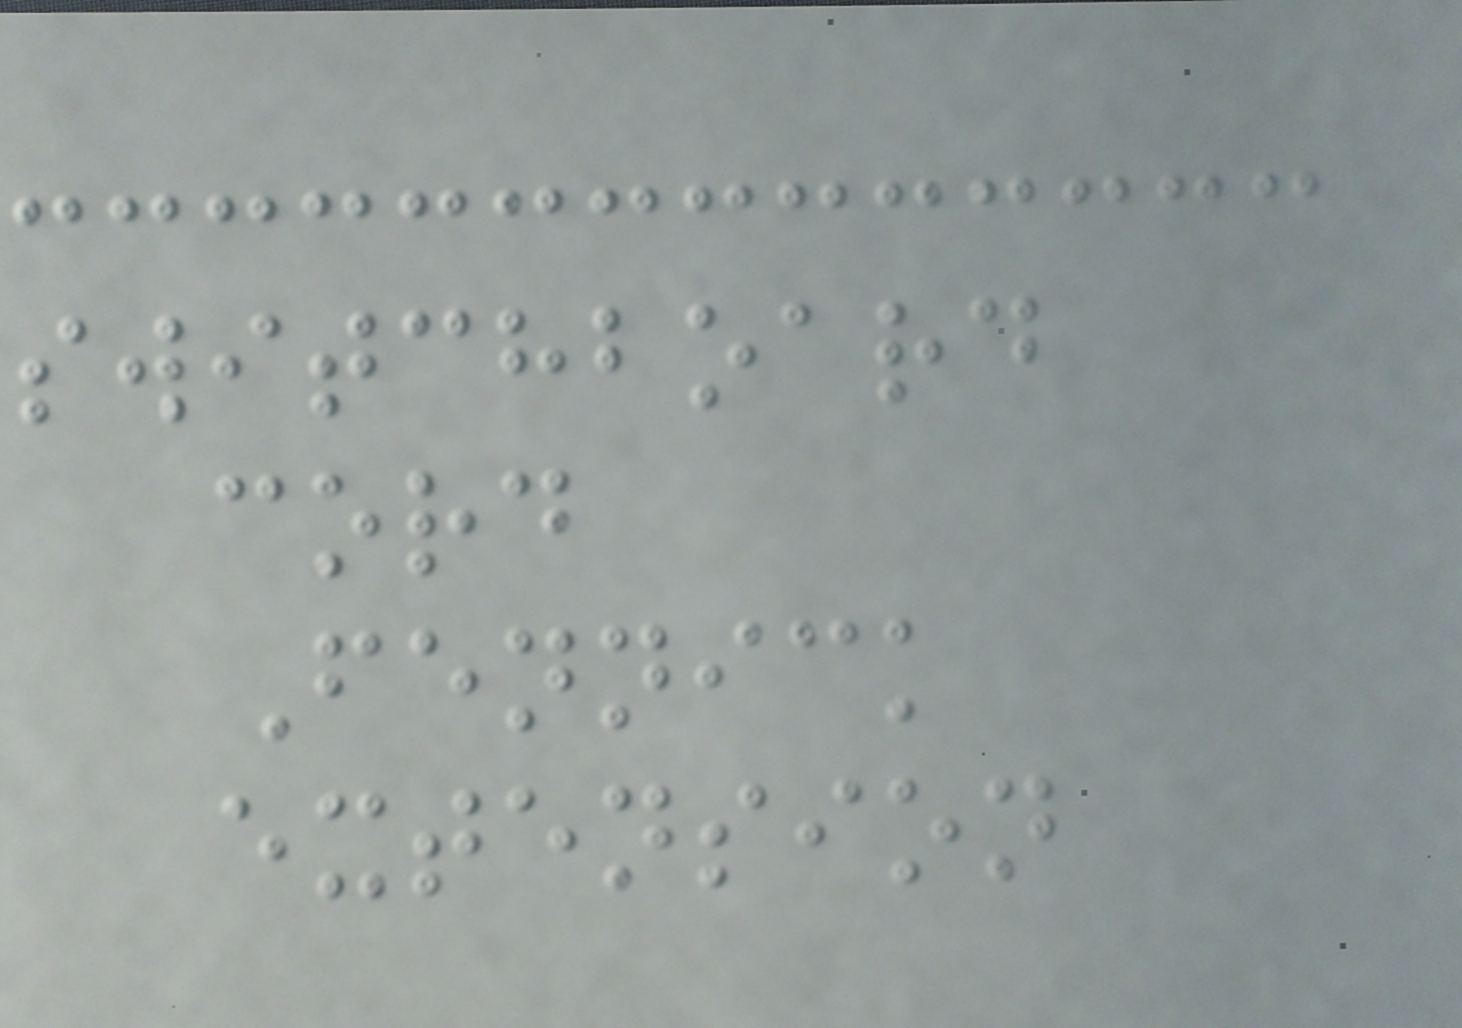switchboard
cord
Fennick
extension
